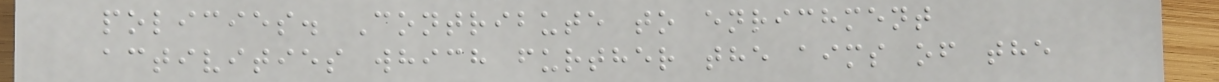policies. Contribute to enrichment
activities which further the aims of the
